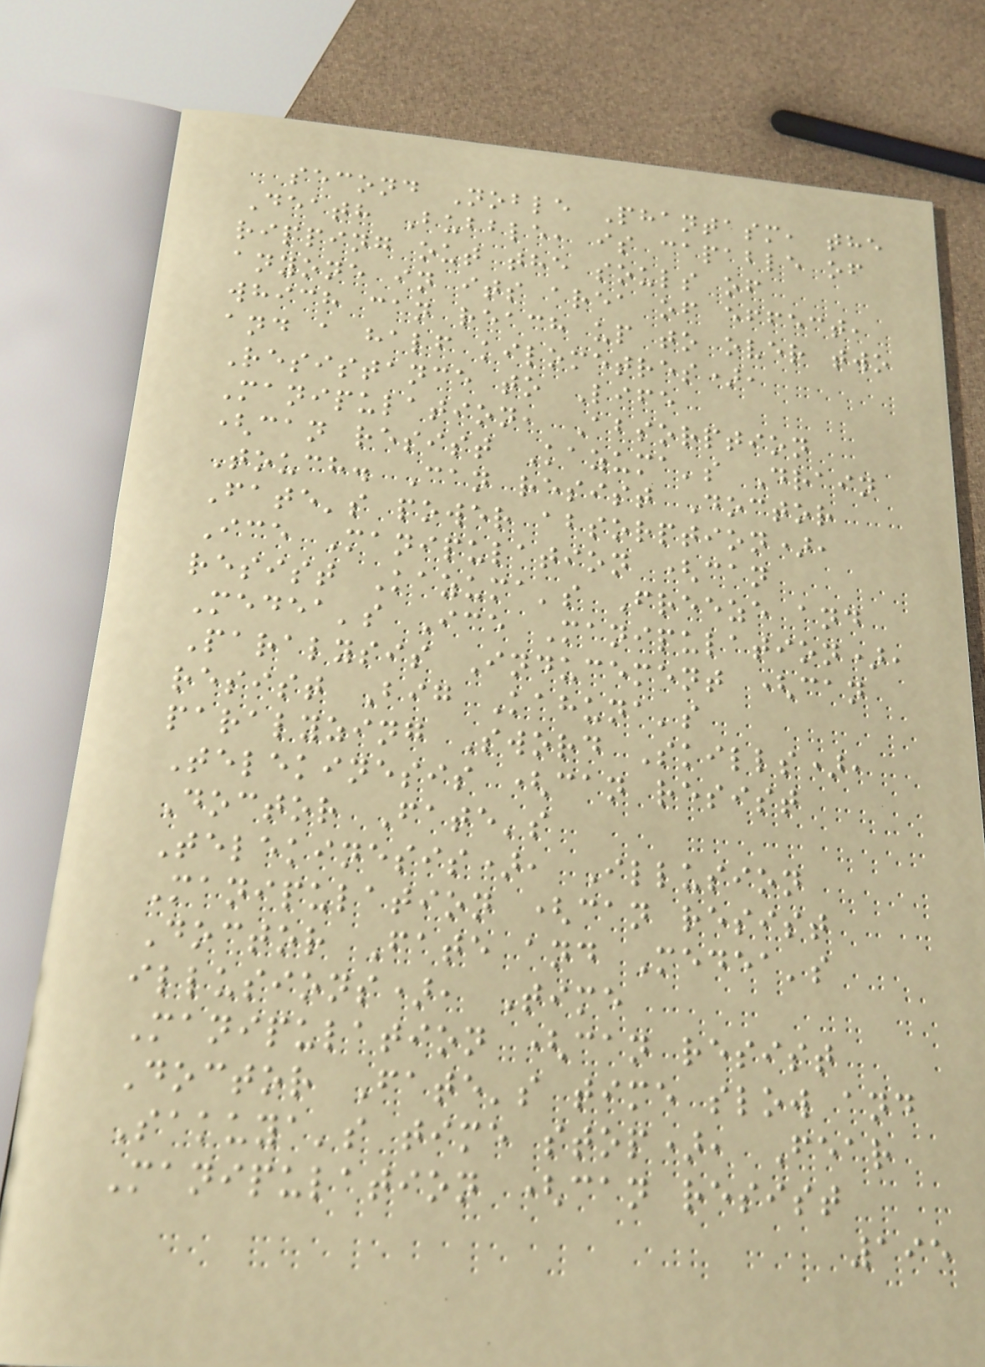second Noble Phantasm, the
Death Bubble, is capable of
ripping out the souls of
anyone in its area of effect,
which can reach up to over two
and a half kilometres),
Resistance to Life
Manipulation, Absorption
(can resist Kazuma's Drain
Touch. Can resist Doctor
Fate's power absorption),
Ice Manipulation (can
resist Kazuma's Freeze and
Medea's Ice Manipulation),
Paralysis Inducement (can
resist Big Kahuna's
paralyzing Sword Skills),
Telekinesis (can resist
Doctor Fate's
Telekinesis), Illusion
Manipulation (can resist
Doctor Fate and Medea's
illusions), Time
Manipulation (can resist
Doctor Fate's time slow and
Sakuya's time stop), Fear
Manipulation (can resist
195
